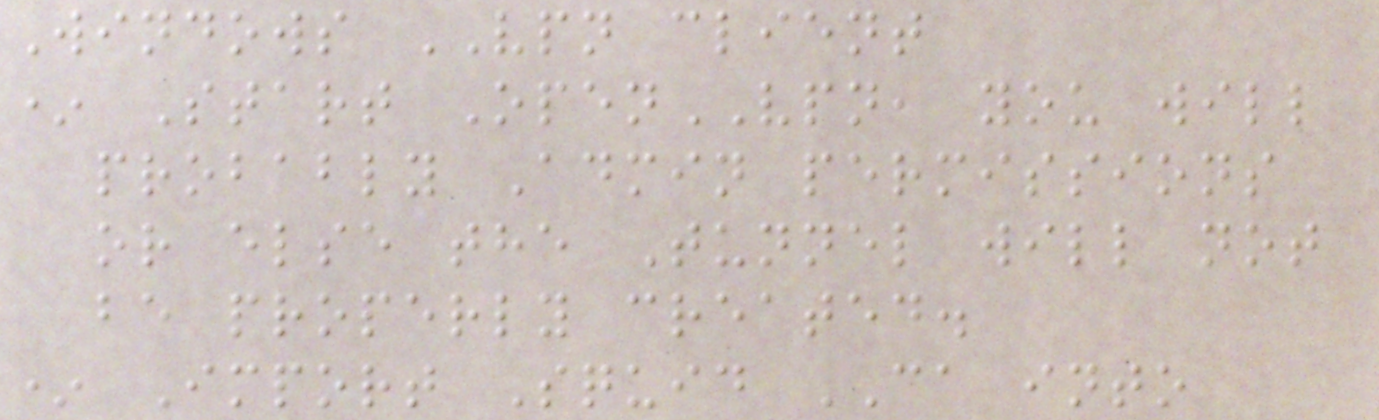Windows VPN client
* Start OpenVPN, you will
probably Admin permissions
or else the Tunnel will not
be properly created.
* Import Squid CA into
